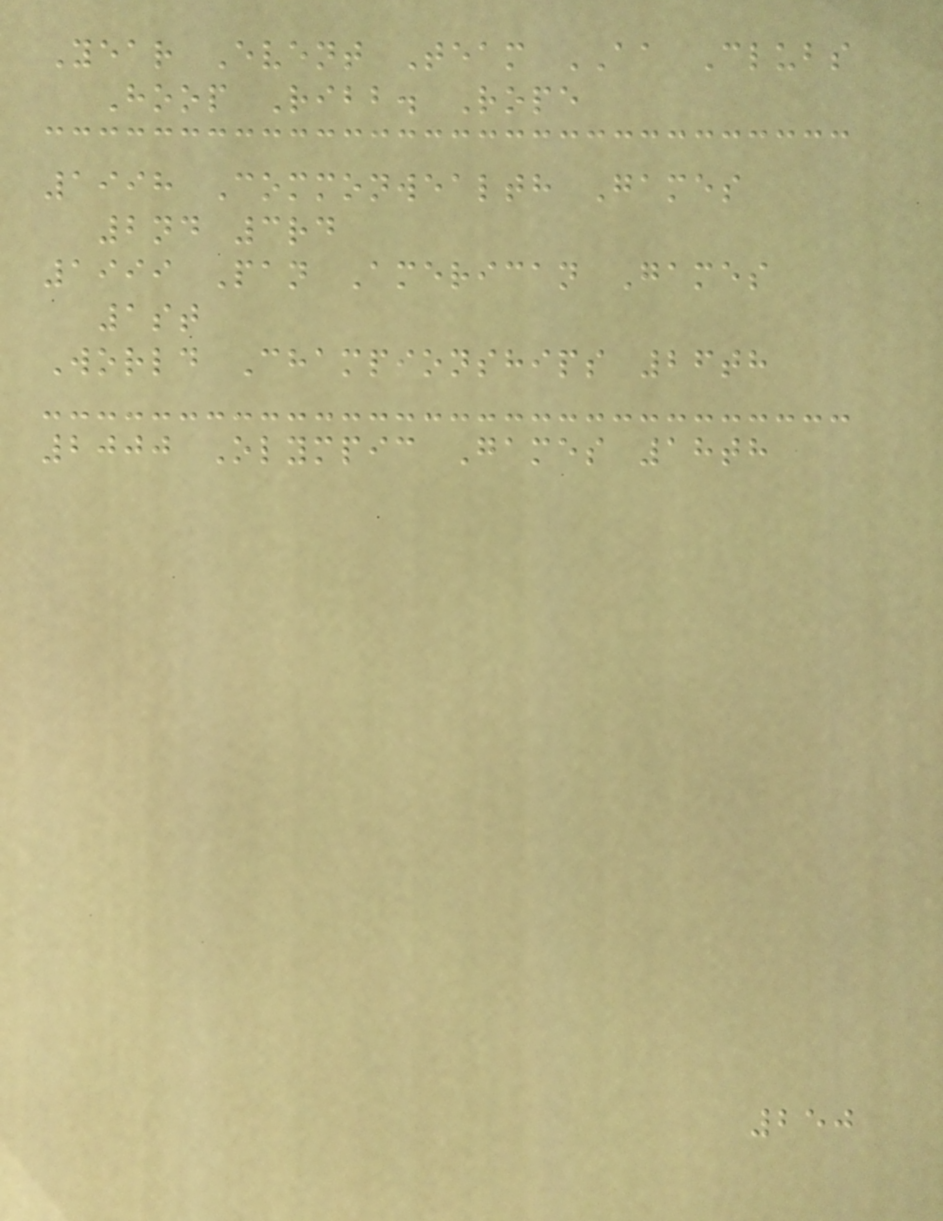Year Event Team AA Clubs
Hoop Ribb. Rope
1998 Commonwealth Games
2nd 3rd
1999 Pan American Games
1st
World Championships 26th
2000 Olympic Games 18th
250
